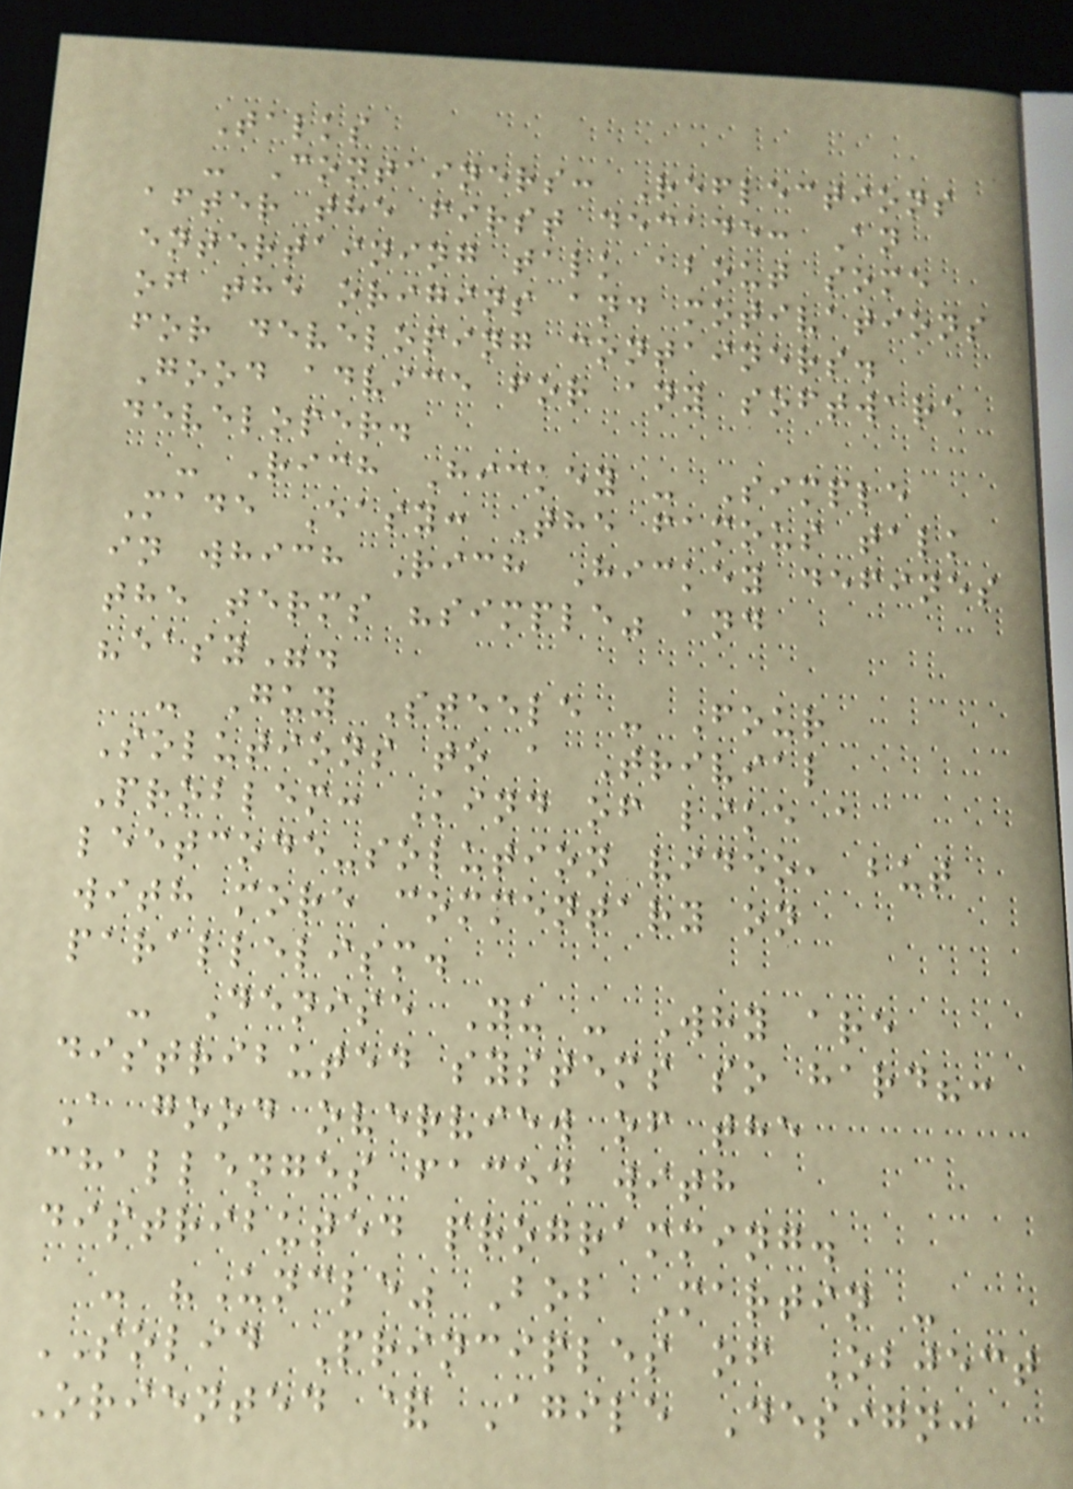Talks
- Containers: Reflections
after the first decade: An
entertaining talk about some
of the origins and motivations
for developing containers.
Good advice for any software
developer.
- Rich Hickey - Simple
Made Easy: The famous talk
in which Rich Hickey defines
the terms "simple" and
"easy".
- Guy Steele - Four
Solutions to a Trivial
Problem: Kind of like a
leetcode-solution video, but
with more commentary on
parallelism.
- Denise Yu - Why are
distributed systems so hard?:
A good overview of the
challenges faced with
distributed programming.
- "Uncle" Bob Martin -
SOLID Principles of Object
Oriented & Agile Design:
